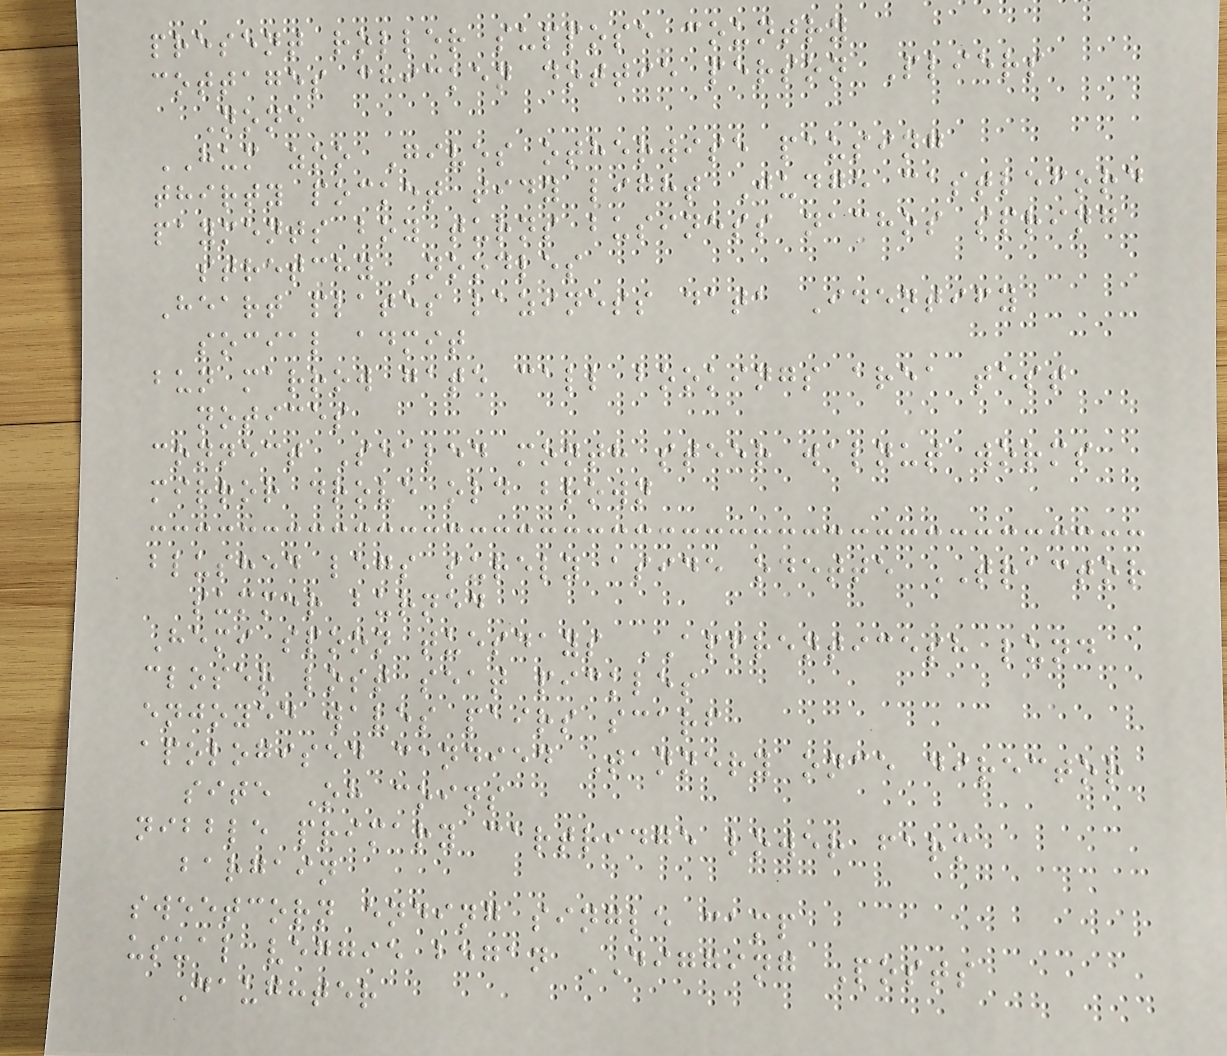present roller suppose country
cottages chicken dottie person Pliers
None
HUM zoo Gives otherwise pausing
thirty pocket tidy light Judge castleford
payments boy turns business nachos spring
stretchy Noodles
Heart plates laziness data Identify
social admit
bun marrow gate call bookings area test
notices
connect Sealed month steer walnut worms
mirror drove old brown
blushed legs surely aside odette TRACTOR
summer burned
Hemi spoon tuesdays APPRENTICESH lund
closer lost seat pickles
enjoyed waves pairs scarf
apologised candied Tannery once director
site Oh coins
nibble primary cartridge lower farm
bargain
sweetcorn ending single camp
usual veggie began DIGGING Posts
Daughter
